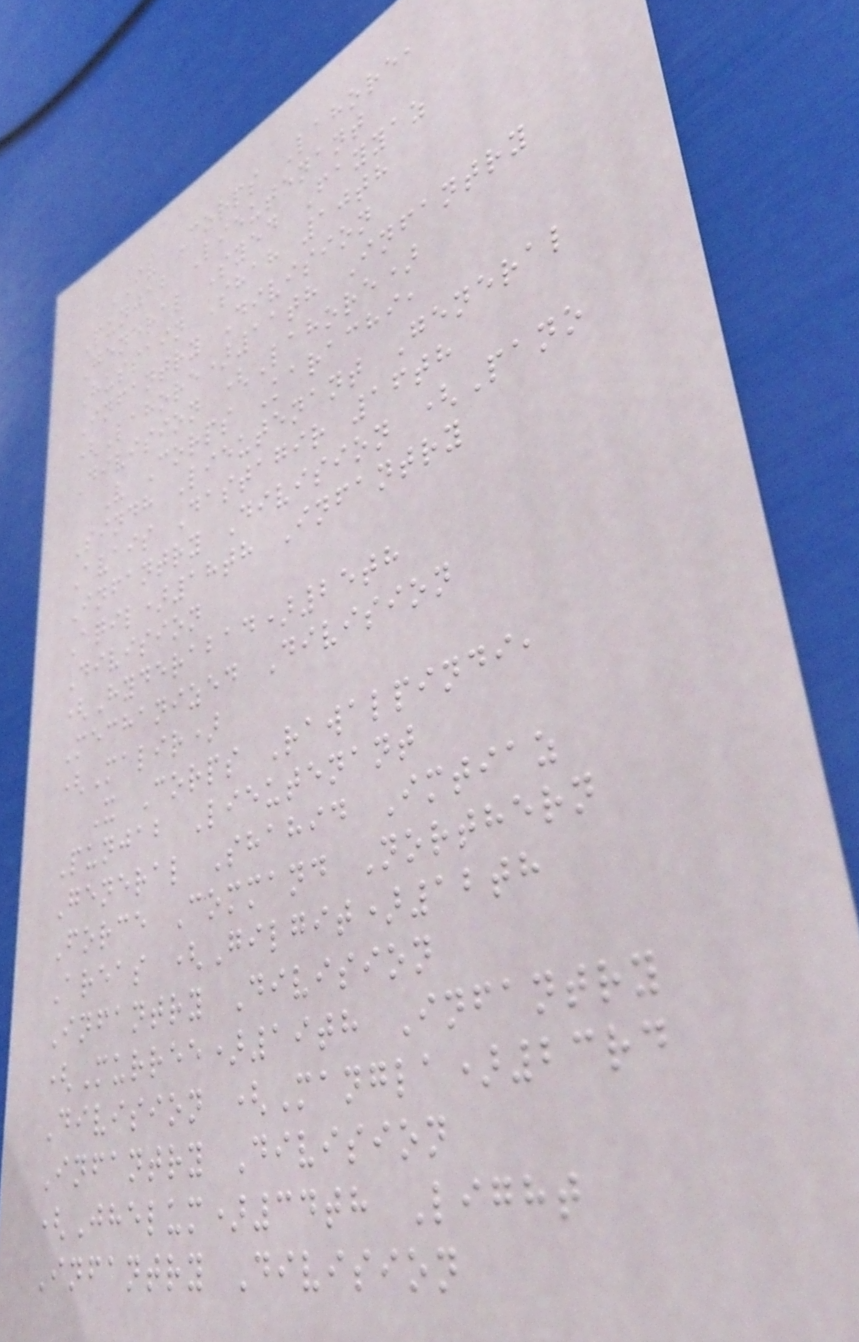IV Corps Lahore,
Punjab Lieutenant
General Syed Fayyaz
Hussain Shah 10th
Infantry Division
(Lahore)11th Infantry
Division (Lahore)
V Corps Karachi,
Sindh Lieutenant General
Avais Dastagir 16th
Infantry Division (Pano
Aqil)18th Infantry
Division
(Hyderabad)25th
Mechanized Division
(Malir)
X Corps Rawalpindi,
Punjab Lieutenant
General Shahid Imtiaz
Force Command Northern
Areas (Gilgit)12th
Infantry Division
(Murree)19th Infantry
Division (Mangla)23rd
Infantry Division
(Jhelum)34th Light
Infantry Division
